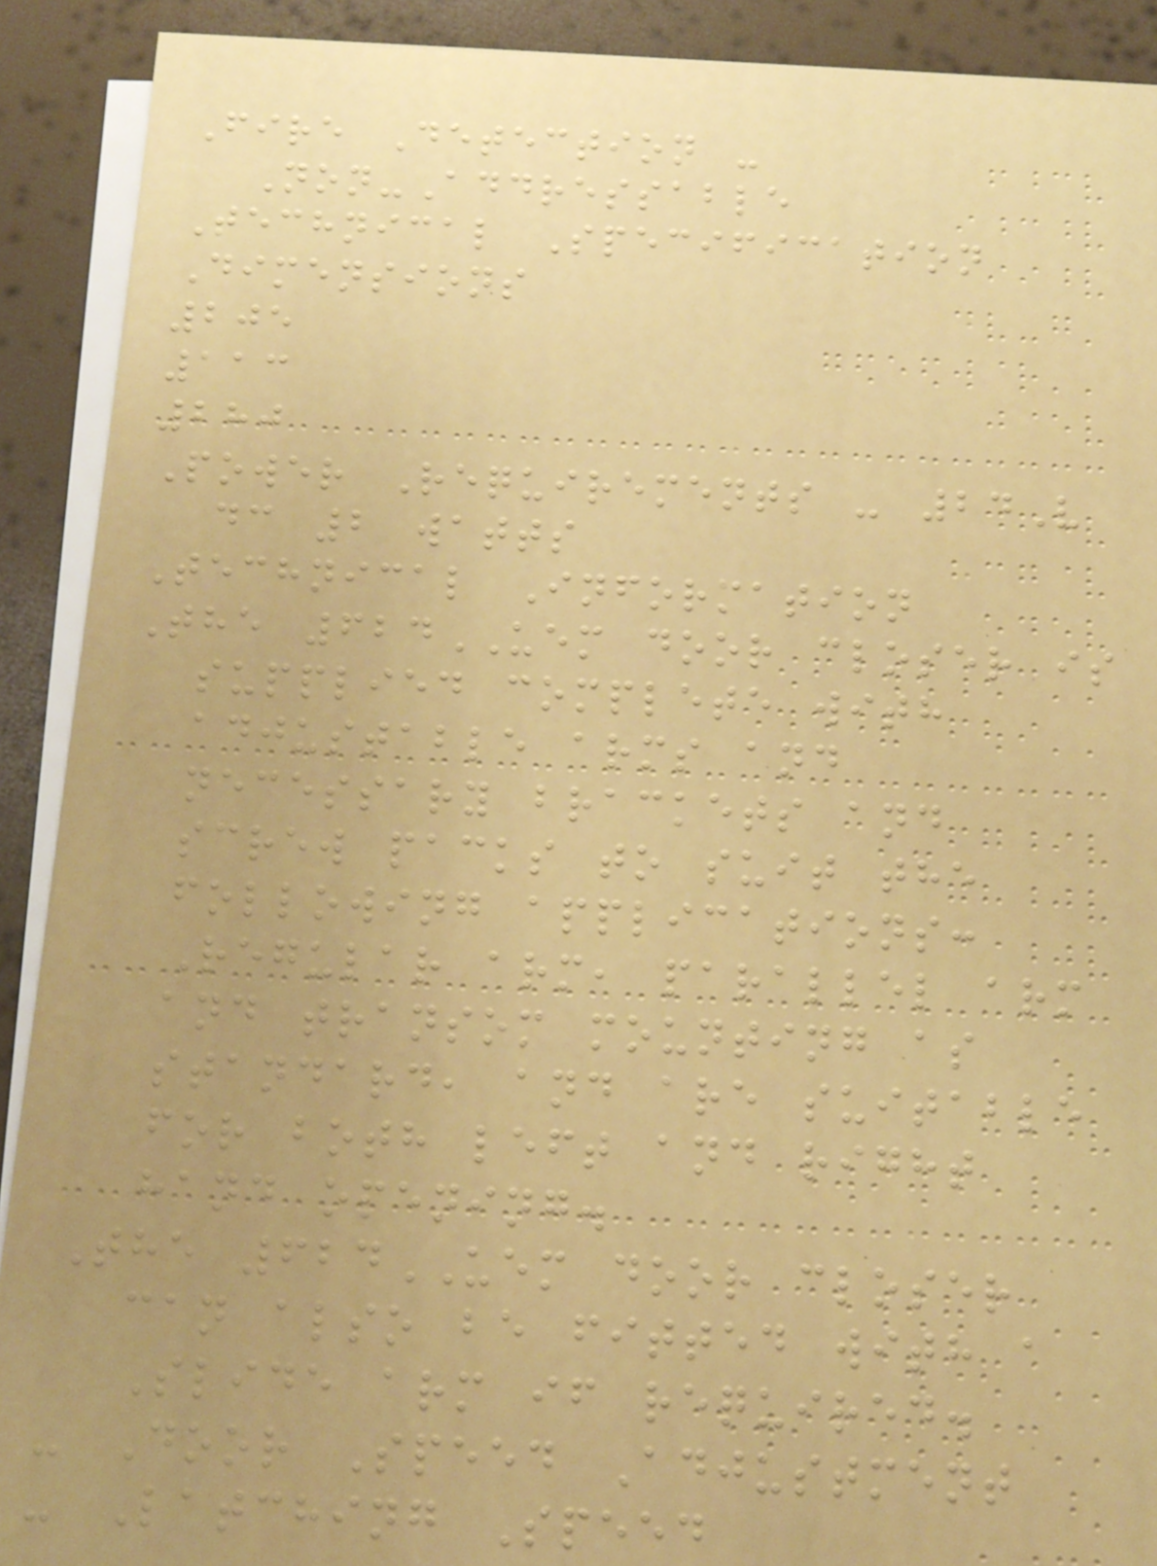Fire Detection -
Non-Addressable
Technical Specification
Dimensions
205
113
280
Power Requirements - 24V
dc 2 watts
Technical Information
The 624UEM door closer is
supplied complete with
adjustable arms and
necessary brackets and
screw packs to suit the
following applications:
Regular arm, parallel arm
and transom mounting as
standard, and are suitable
for both left and right
hand opening.
The 624UEM door closer
can also be fitted with a
Slide arm if required.
- Door Speed Adjustment
- Latching Speed
